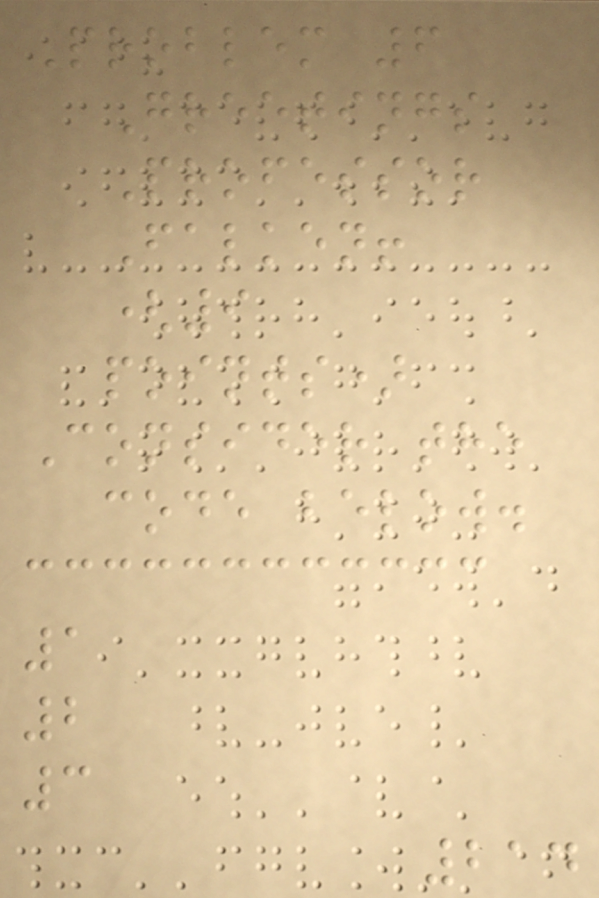Problem 6
Greetings
Professor
Falken!
(9
points)
Consider the
code below.
1
2
3
214
